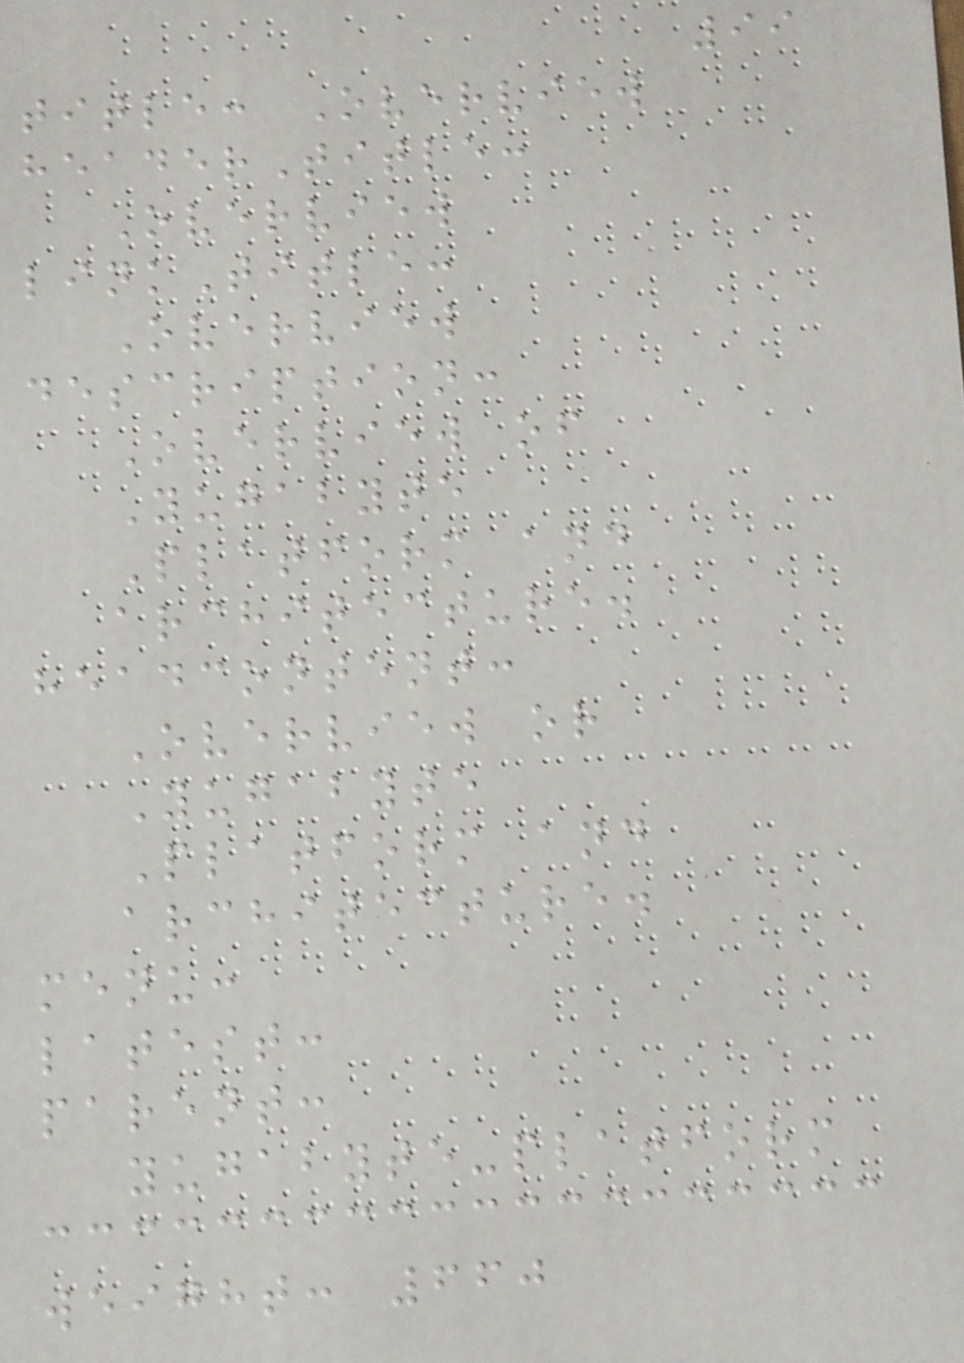99
title: Overview
headerTitle:
Overview
linkTitle:
Overview
description:
Overview of
Yugabyte
Platform and
architecture.
headcontent:
Overview or
Yugabyte
Platform and
architecture.
menu:
latest:
parent:
yugabyte-platform
weight: 660
